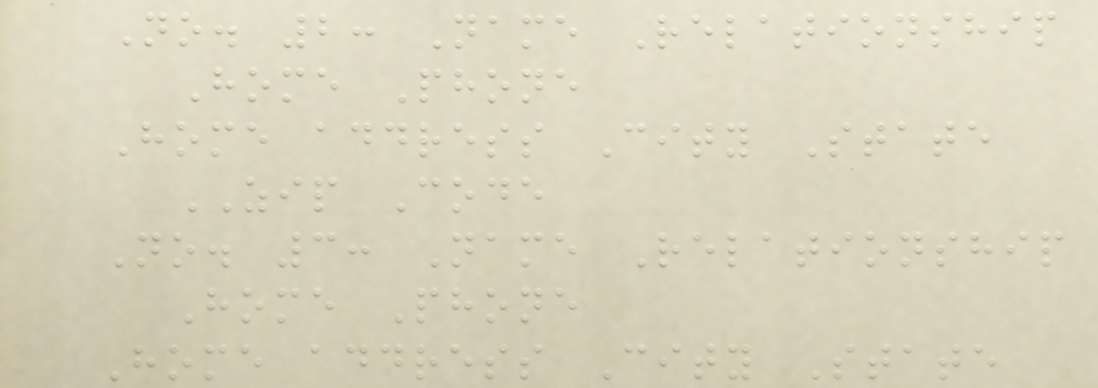No. 2: Name Relationship
Home Phone
Home address City State
ZIP Code
No. 3: Name Relationship
Home Phone
Home address City State
